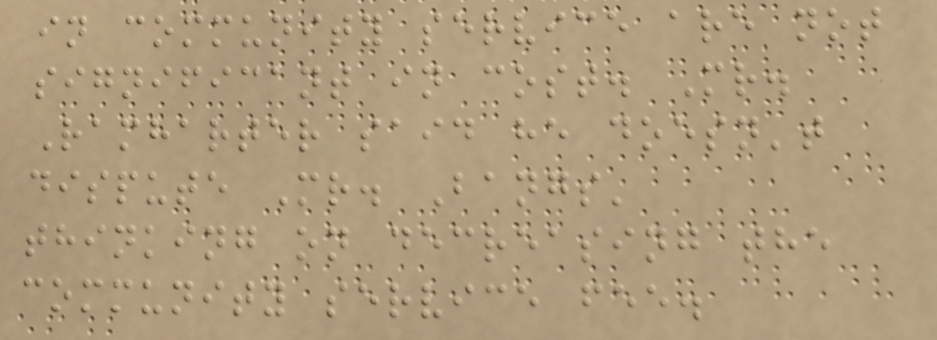in community service are not
significant in cost. Mr.
Ramharter said he doesn't
dispute Mr. Bangs'
thinking on decreasing the
community service fee.
